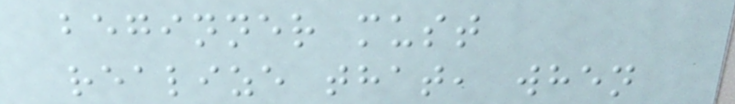beginner must
realize that, when
